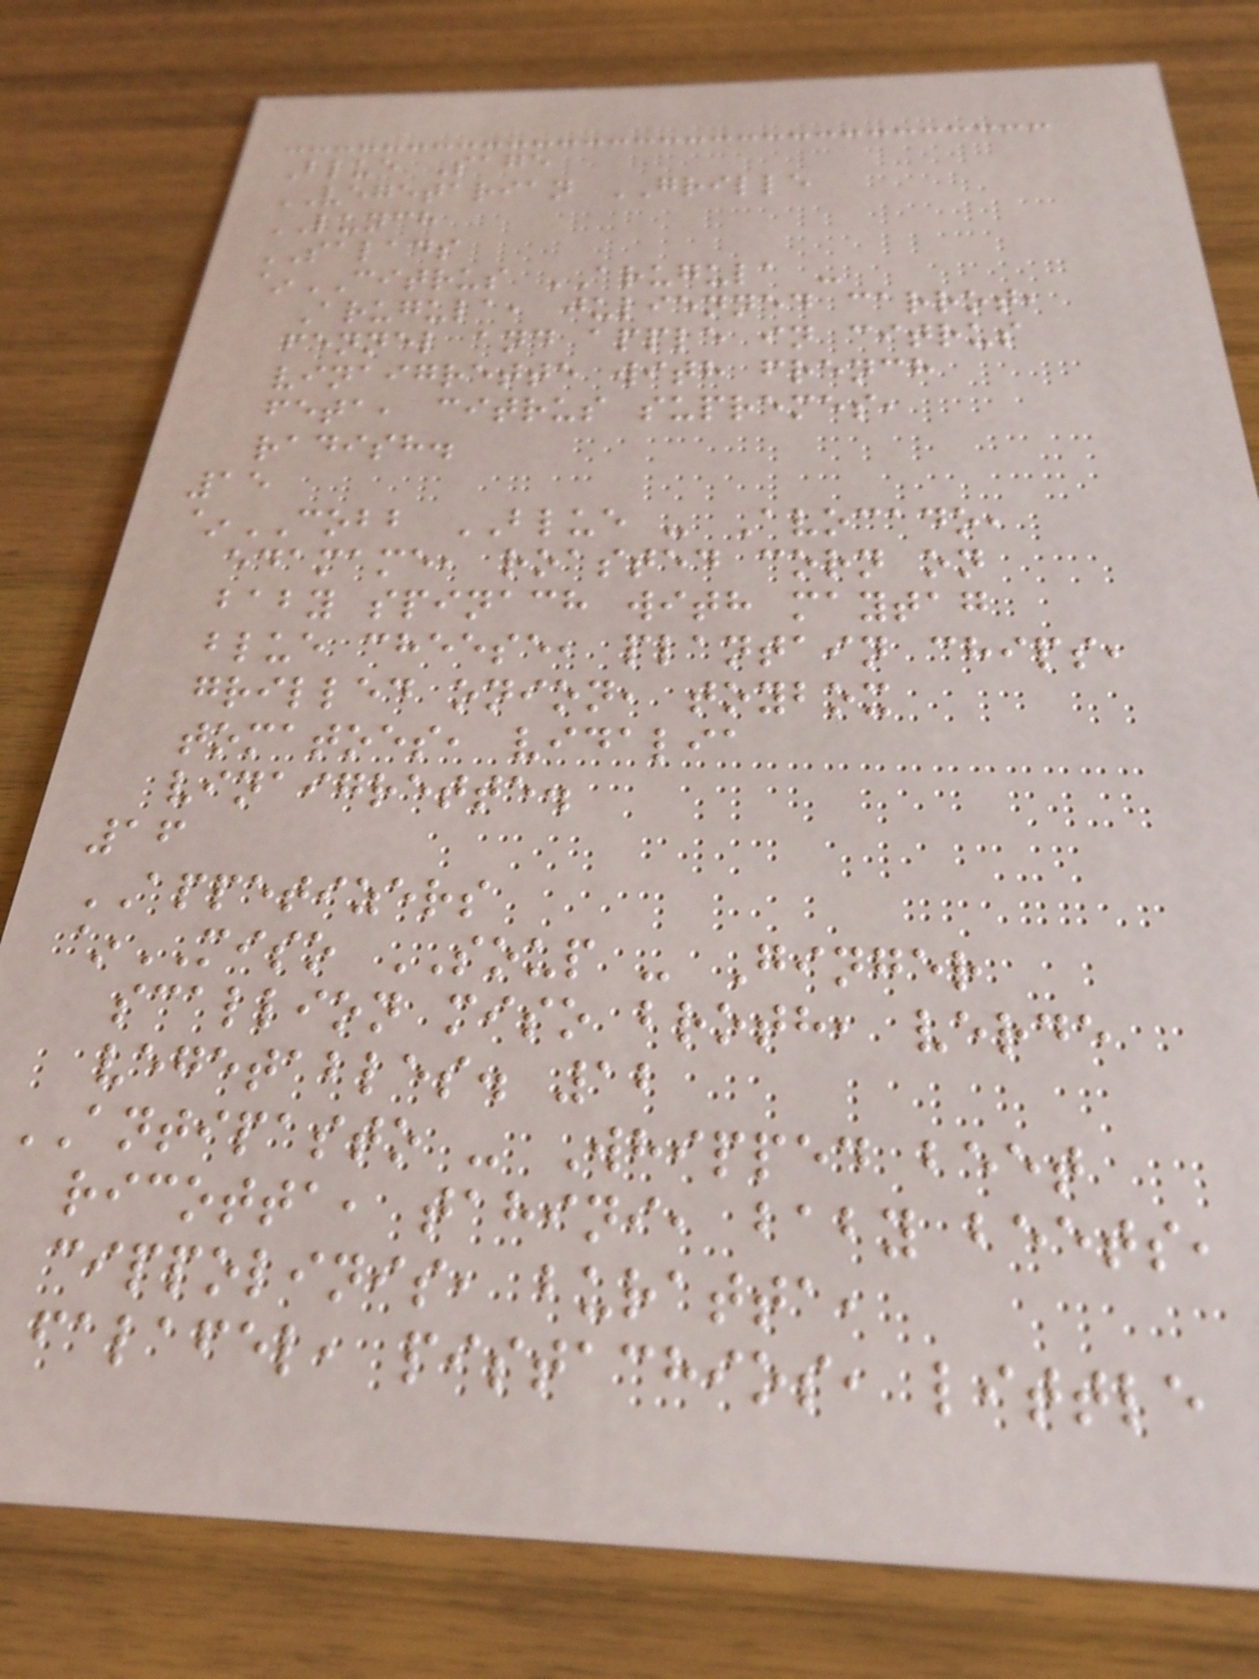Blue Sage
VEGETARIAN GRILLE
LUNCH
SALADS
~CITRUS ARUGULA -
Arugula, julienned carrot,
fennel and apple in citrus
vinaigrette with french
feta, citrus supremes,
radish.
15
~COBB BLUE - Avocado,
edamame, roasted corn on
baby spinach with maytag
blue cheese, plantain chips,
grilled onion, toybox
tomatoes, vidalia
vinaigrette.
16
APPETIZERS
~MISO SOUP - Ginger
scallion miso broth, verde
vegetables. 12
ANTIPASTO - Whipped beet
ricotta, tahini, baby beets,
cippolinis, buratta,
falafel, pistachios, little
